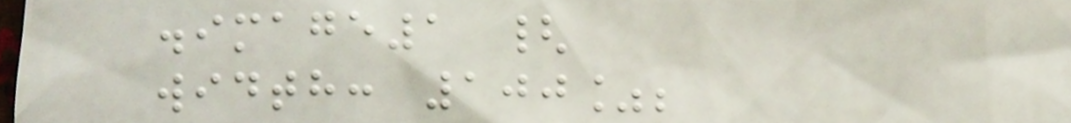.image1 {
width: 100%;
